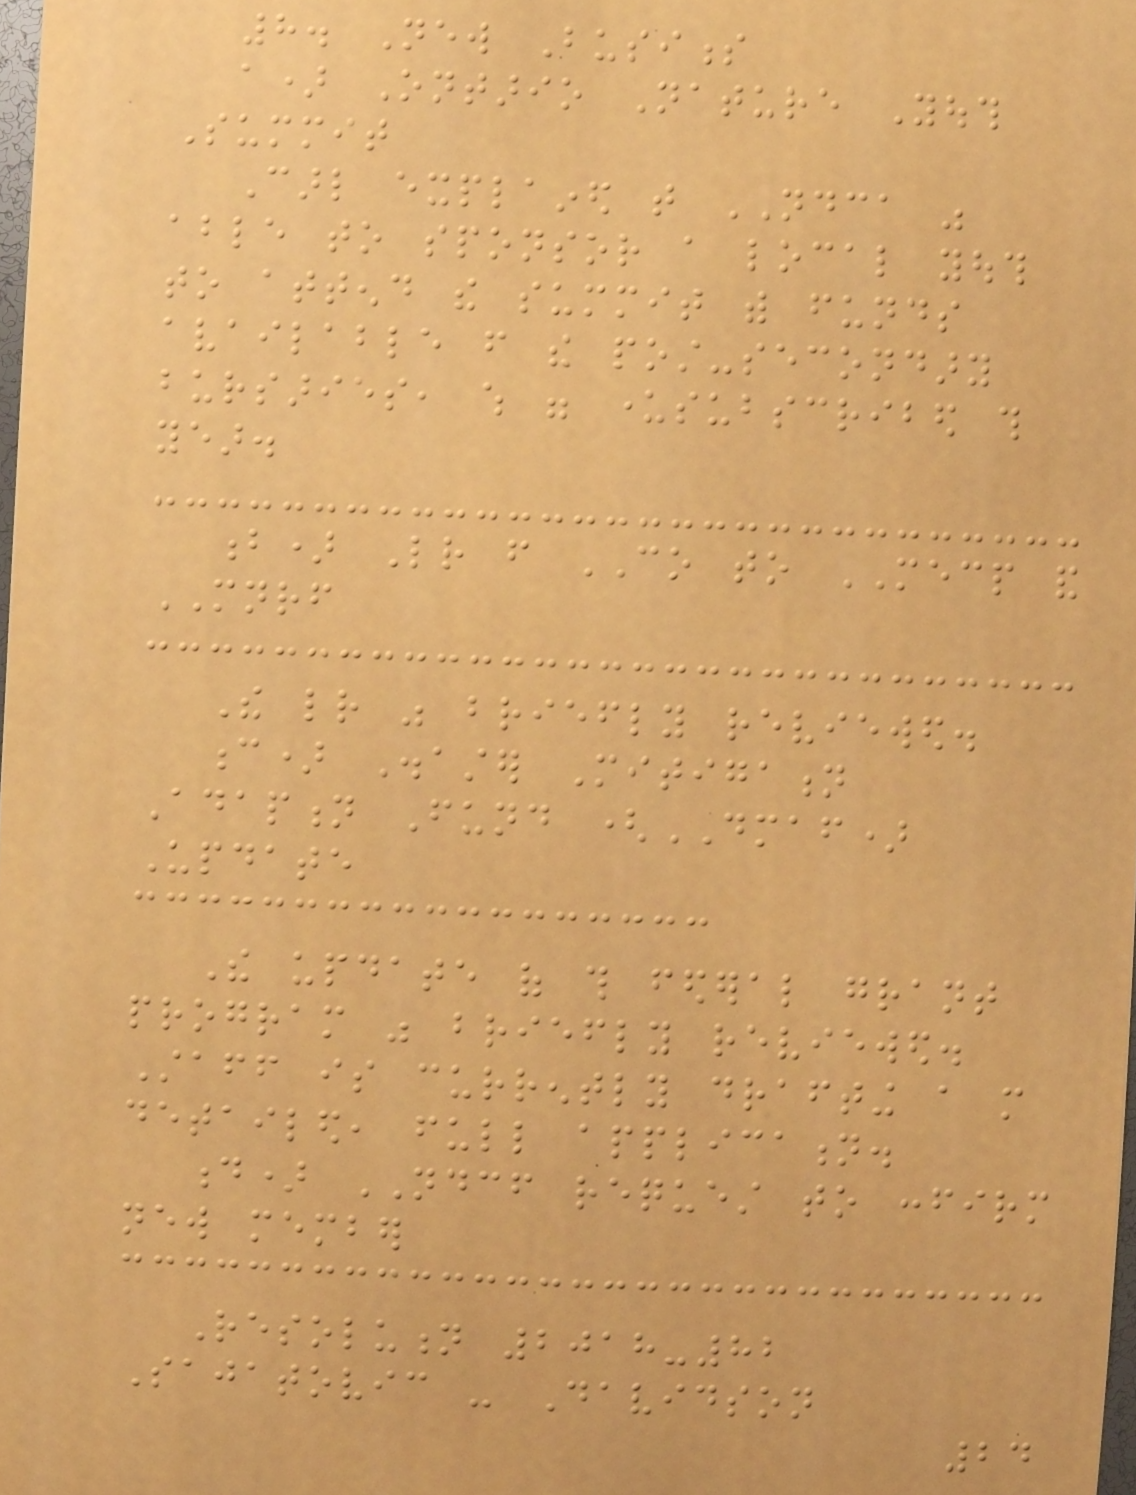8. New Business
a) Ontario Nature Youth
Summit
Carl explained that NDCA was
able to sponsor a local youth
to attend the summit with funds
available from the post-secondary
bursaries, which were undersubscribed this
year.
b) Letter from CO to MECP and
MNRF
The letter was briefly reviewed.
c) Disaster Mitigation
Adaption Fund (DMAF)
Update
The update of this federal grant
program was briefly reviewed.
Staff is currently drafting a more
detailed, full application.
d) NDCF request to confirm
new member
Resolution 2018-82
Sajatovic - Davidson
24
